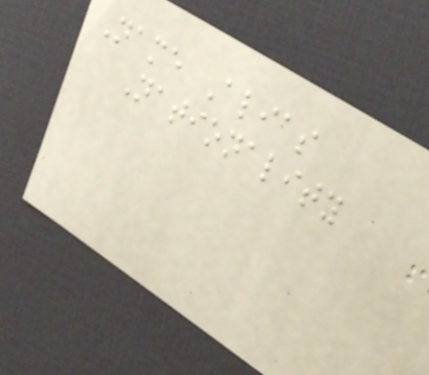Name Alias
Nationality
